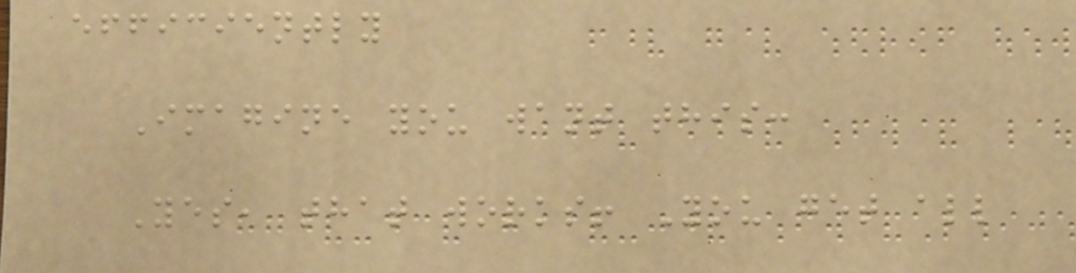efficiently
Imagine you want this:
Yes, that works! You get all
